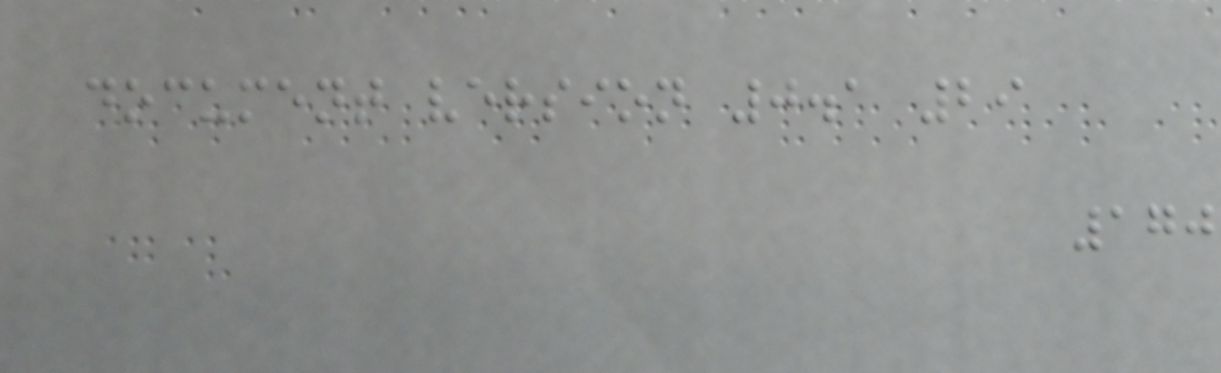document version 0.1 29
170
